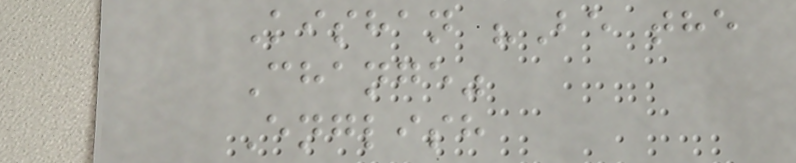Kishan "Be the
Change"
English
